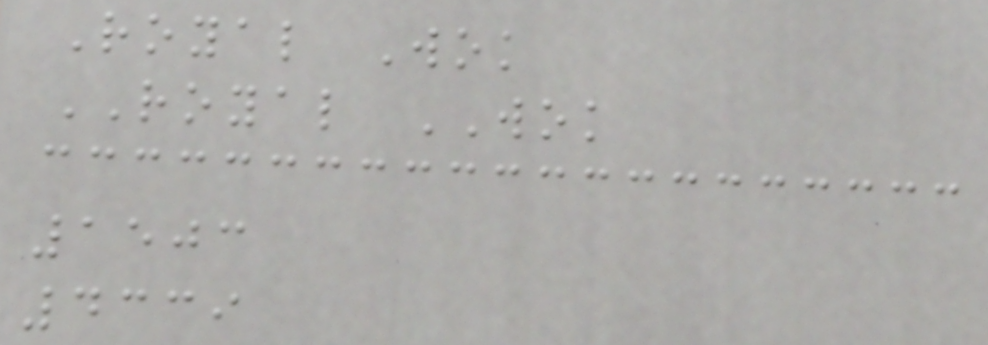Royal Wok
ROYAL WOK
1503
4339
